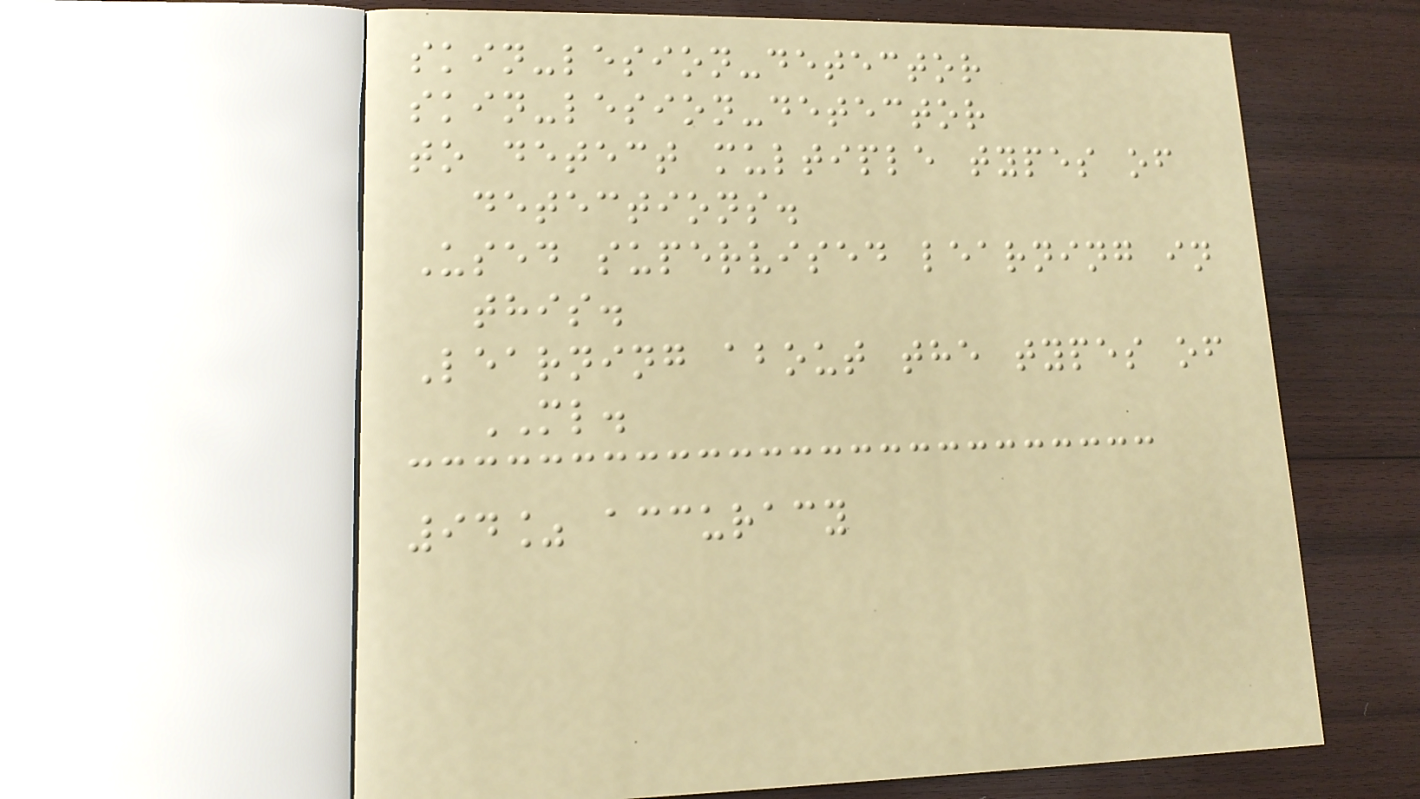skin-lesion-detector
skin-lesion-detector
to detect multiple types of
detections.
Used supervised learning in
this.
Learning about the types of
ML.
94% accuracy
